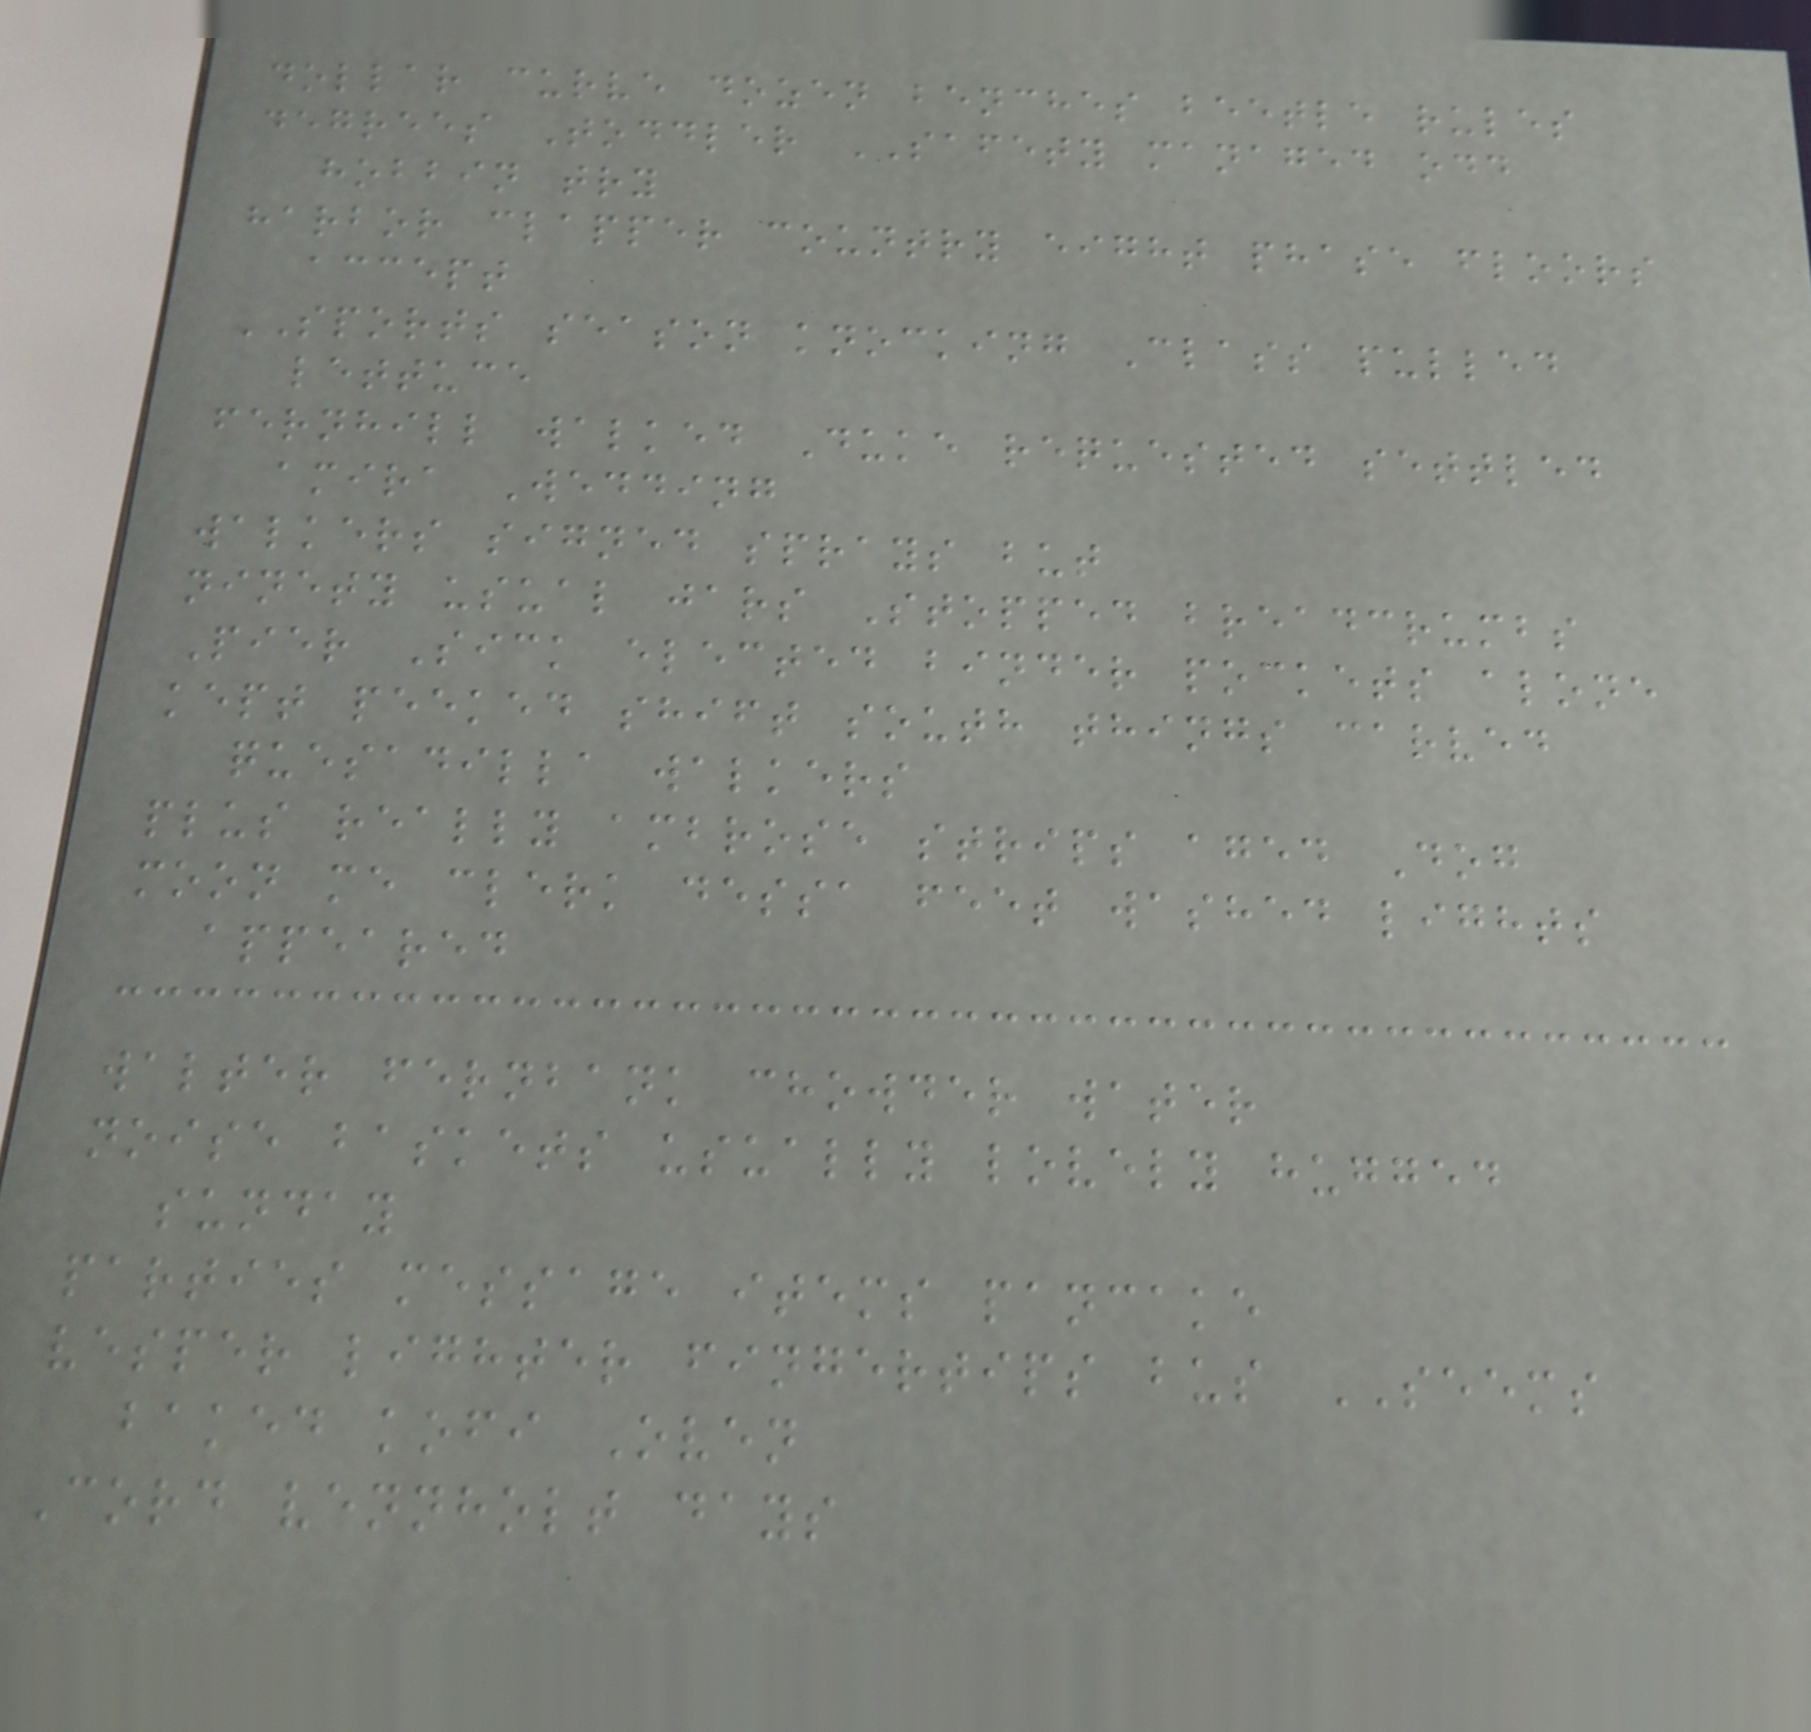dollar curve dozen benches beetle rules
degrees Toddler SAFETY managed odd
hobbin try
harbor clapper country eight phase floors
accept
SPORTS season knocking Class pulled
lettuce
fernhill walked Duke requested settled
amira Wedding
walkers signed sprays but
ninety usual jars Stopped breadcrumbs
Pier Sick elected binder pockets alone
kept peeked shift south things carved
quesadilla walkers
plus really ambrose strips aged Dog
moon me clerk dessa feet washed lights
appeared
walter fernbank chowder water
noise baskets usually lovely hugged
sunday
parties message items pancake
vesper lighter fingertips bus SEEMS
baked kofi Oven
Cord vennholt days
